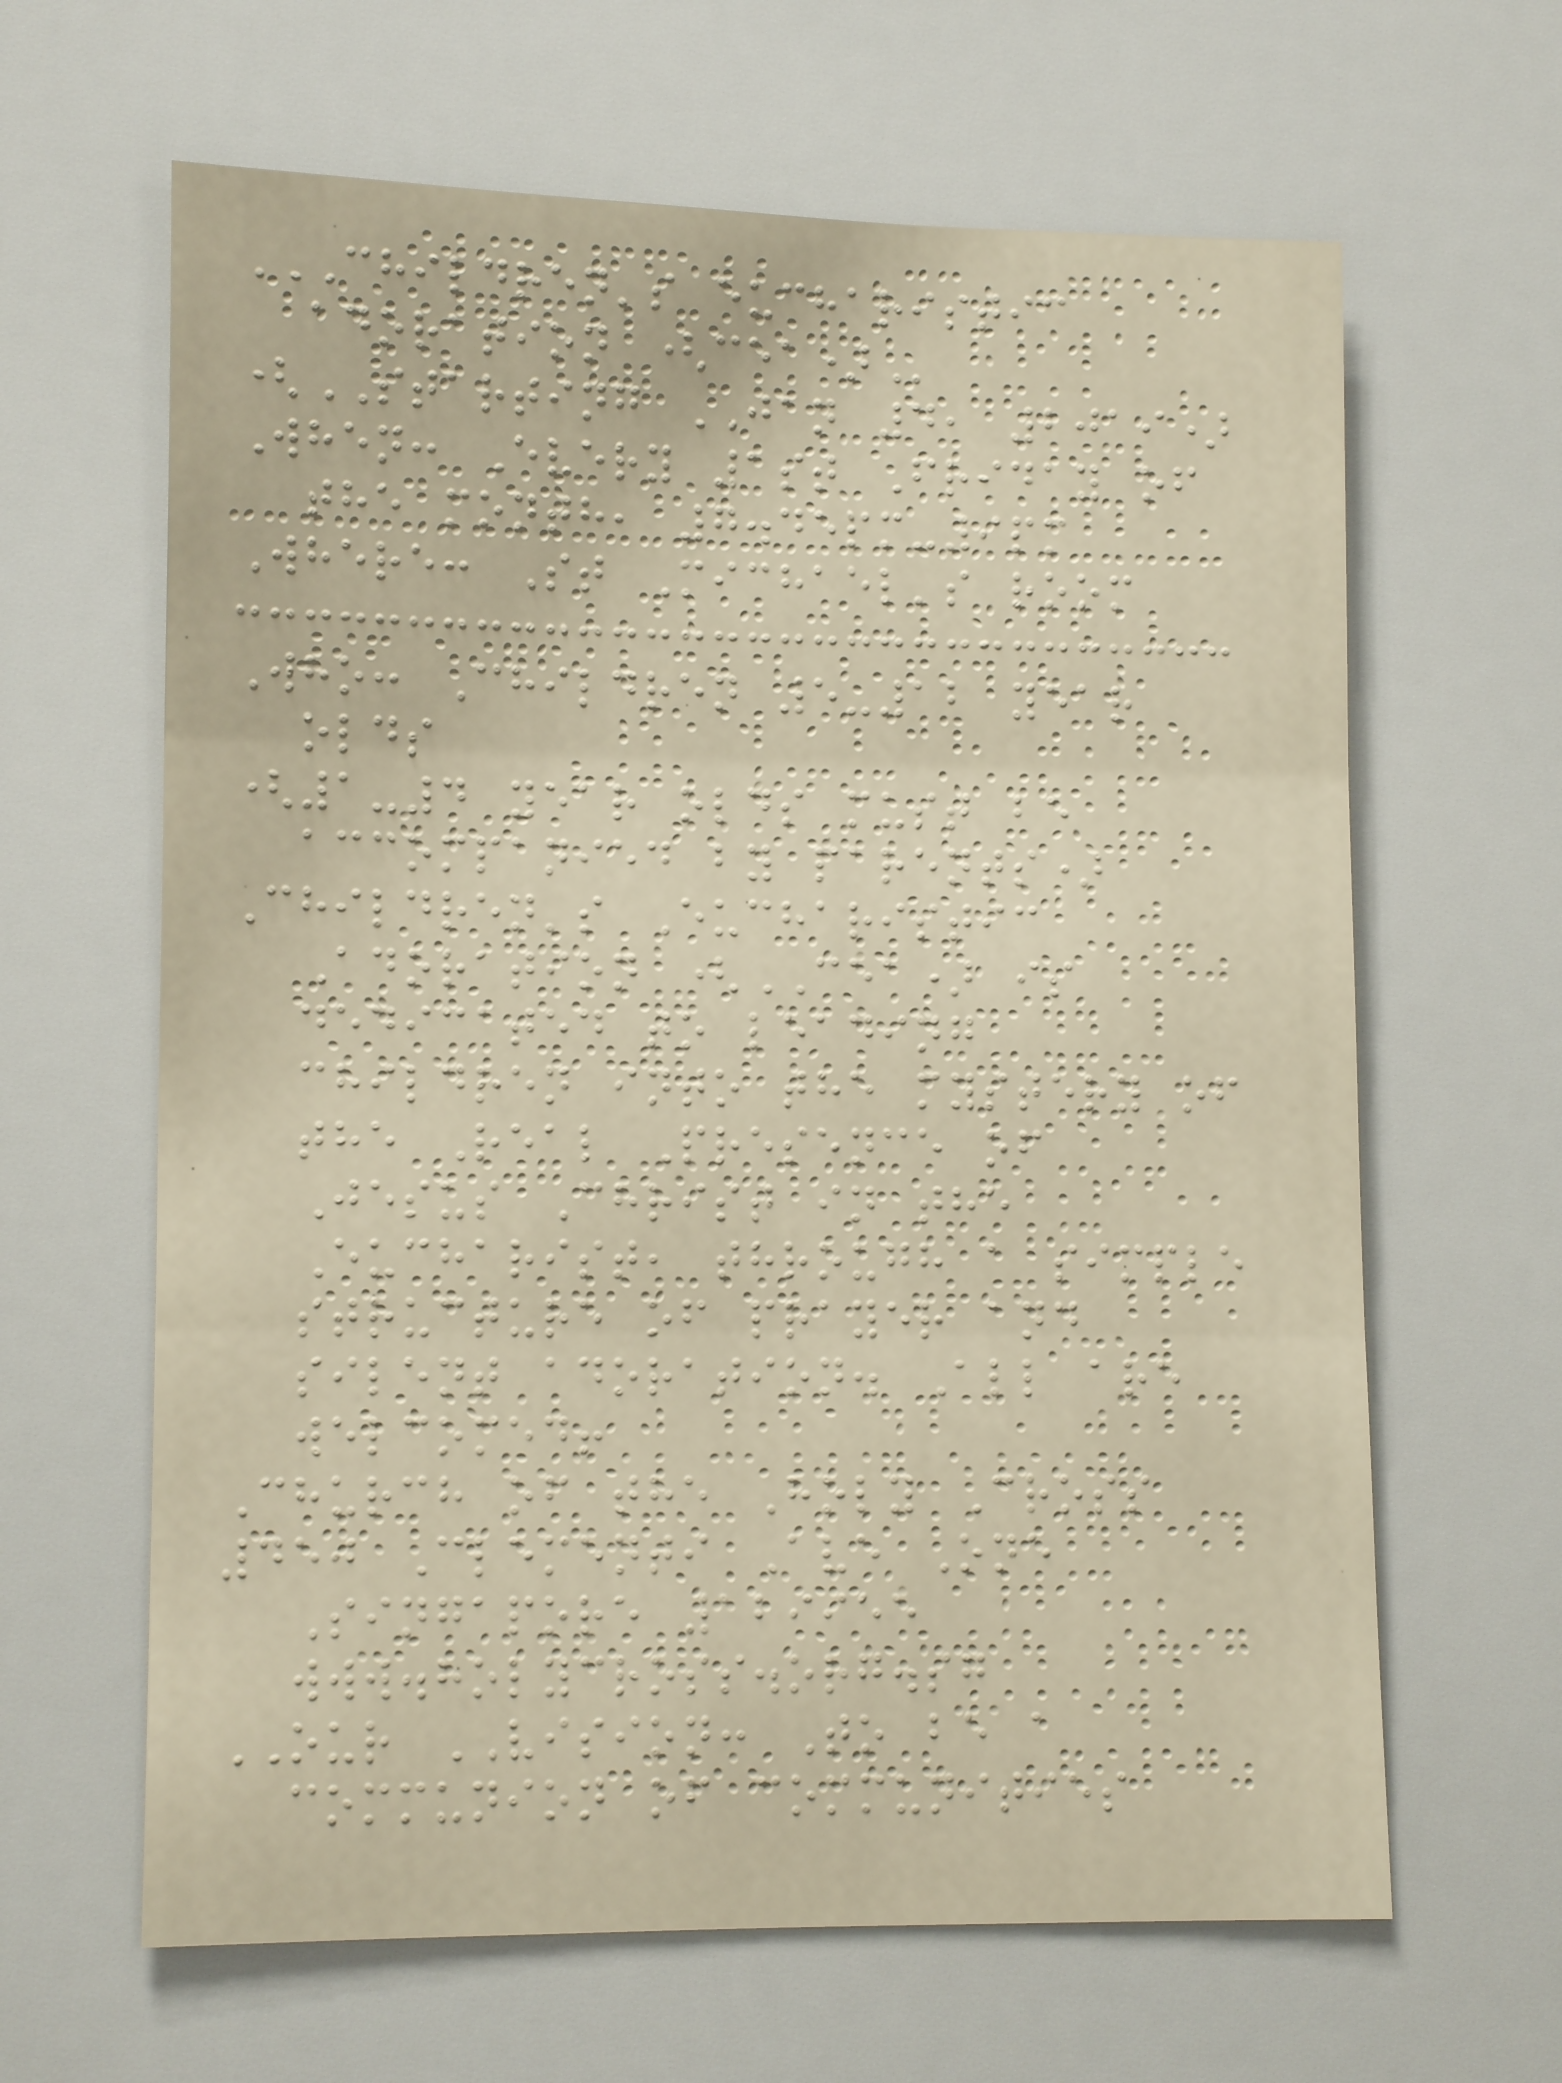CHILDREN'S EUCHARISTIC
ADORATION (CEA)
(STARTING JAN 4, 2019)
When: Every 1st Friday of
the month, 7.45pm-9pm
Where: St Michael's room
Who: Children 5-12 year
olds
(1-4 year olds must be
accompanied by parents)
Children's Eucharistic
Adoration (CEA) is
dedicated to leading
children into the mystery of
the Real Presence of
Jesus Christ in the
Eucharist, through a simple
structure of prayer and
silent adoration. All are
welcomed!
Church of the Holy Cross
450 Clementi Ave One
Singapore 129955
www.holycross.org.sg
OUR VISION: To be a
communion of communities
